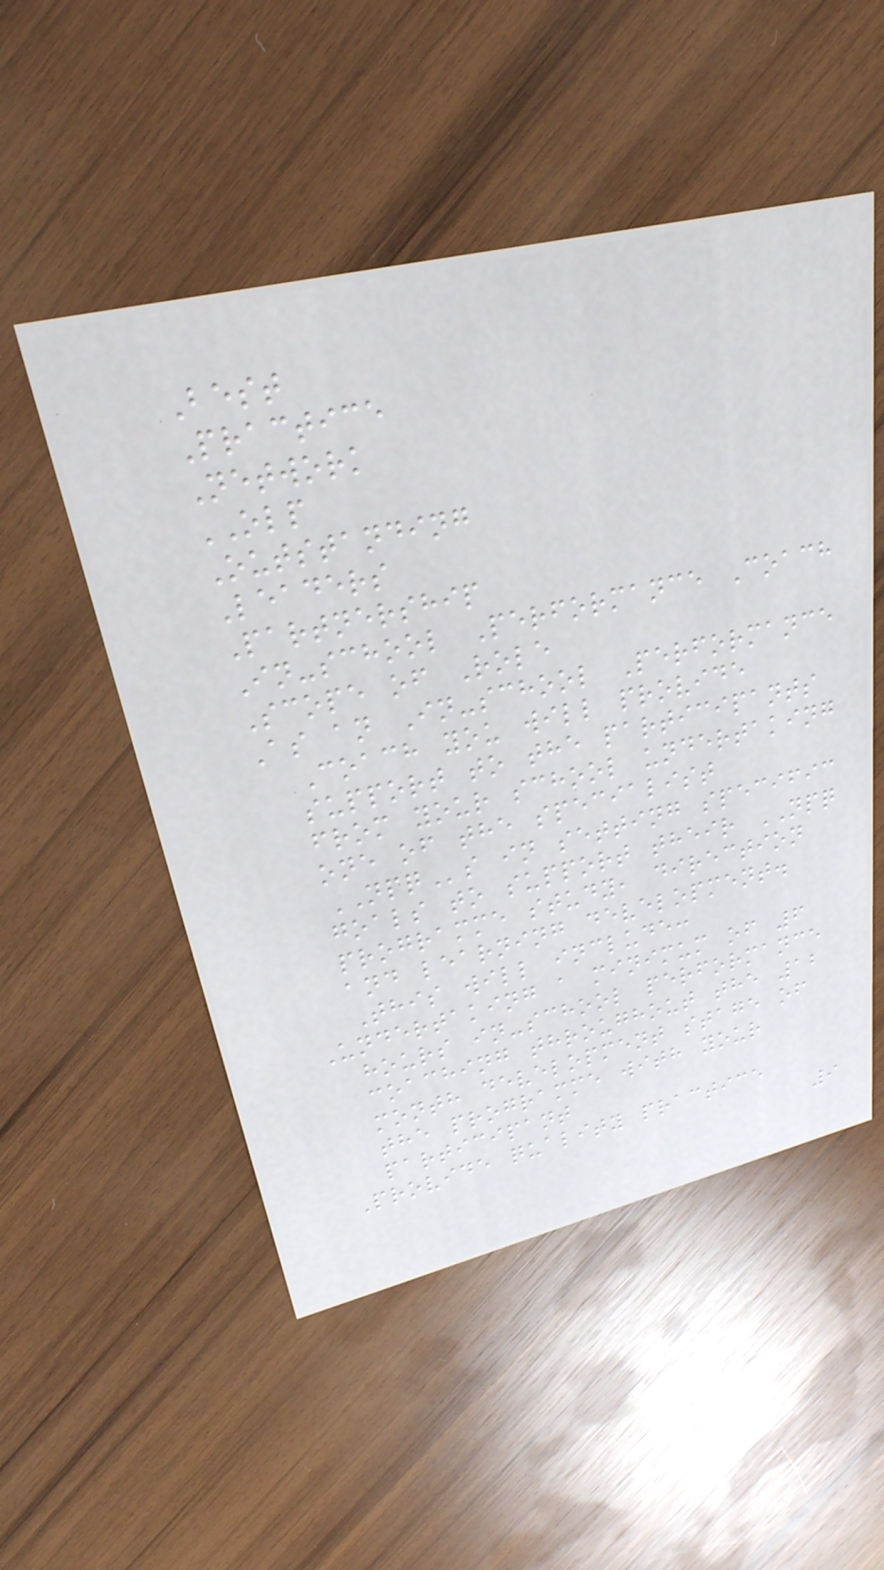Best
Practice
Network
OLP
Outstanding
Leaders
Partnership
In-school Performance Coach
Scope of Role
As an In-school Performance
Coach you will provide
support to the participants
from your school undertaking
one of the specialist
NPQs in setting specific
goals to support their NPQ
programme study, direction
and learning development.
This will include:
Undertaking a minimum of 6
hours in-school performance
coaching throughout the 12
month development stage of
the programme with your
participant
Provide quality practice
9
